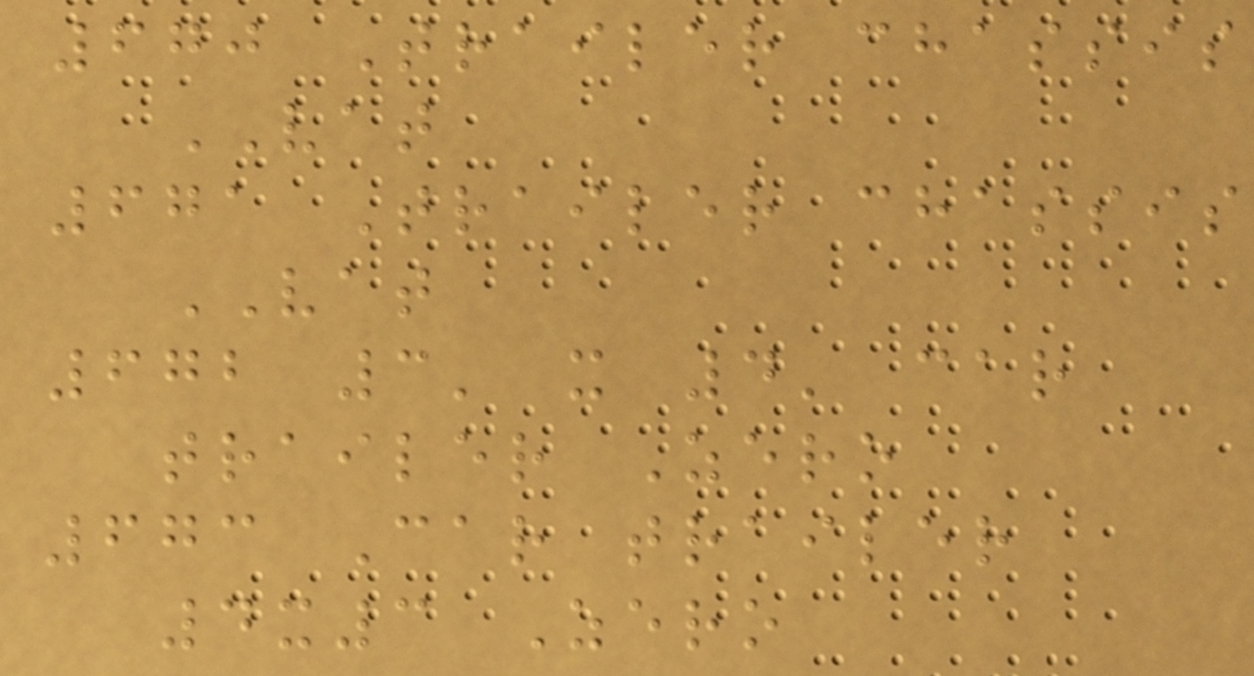670 Trailer chassis
VAT
671 Trailer chassis
VAT
672 3' x 4' car
trailer Zero
673 Car trailer
4x3 Zero
